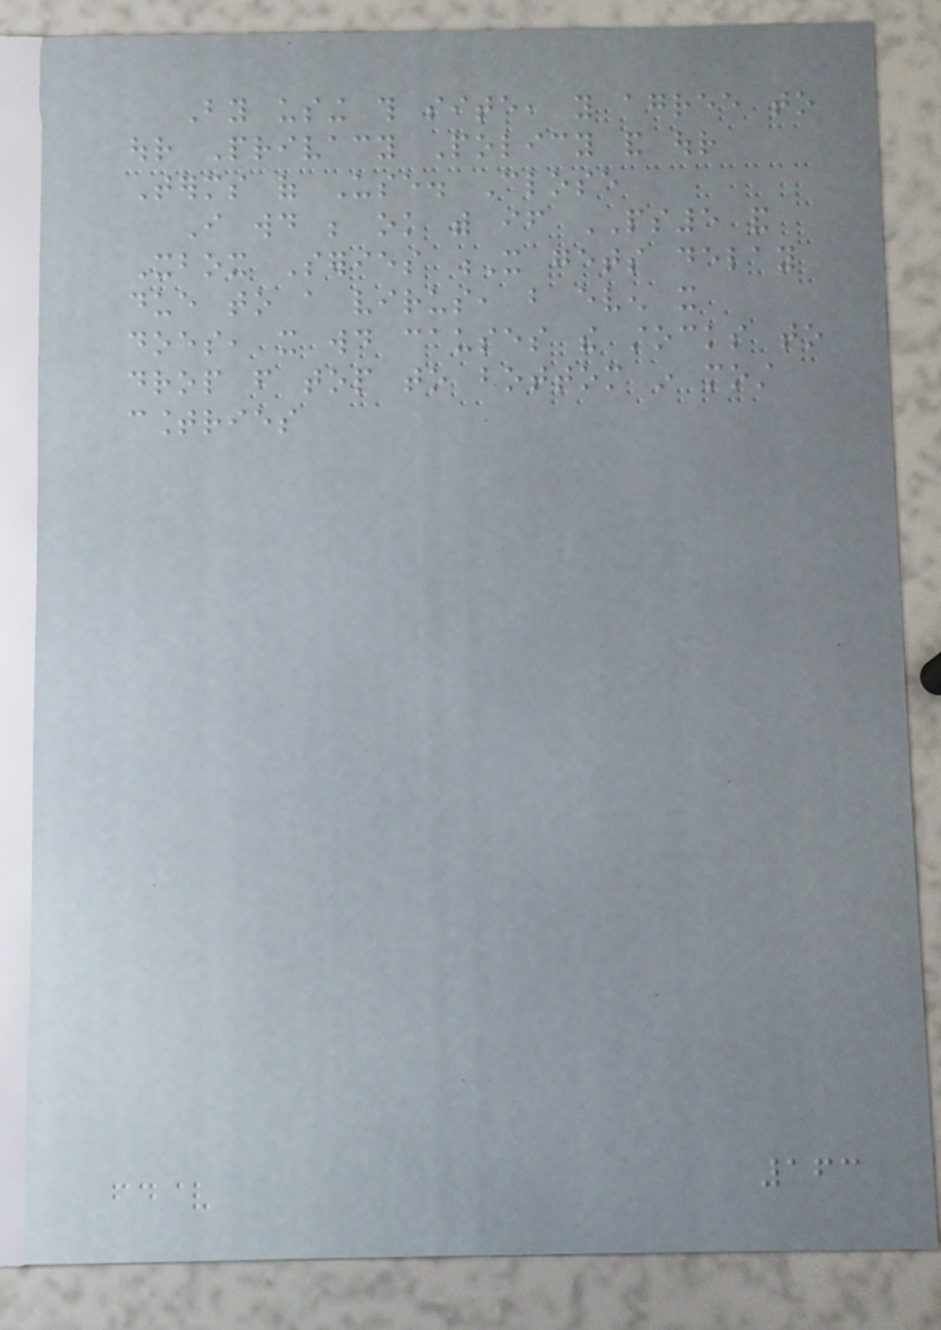By using this site, you agree to
our Privacy Policy and our
Terms of Use. Close
I would be ok with if PS5 and
Xbox Series X gets delay
due to a virus, but even it
does, it would causes the stocks to
drop from top to bottom in most
countries
163
